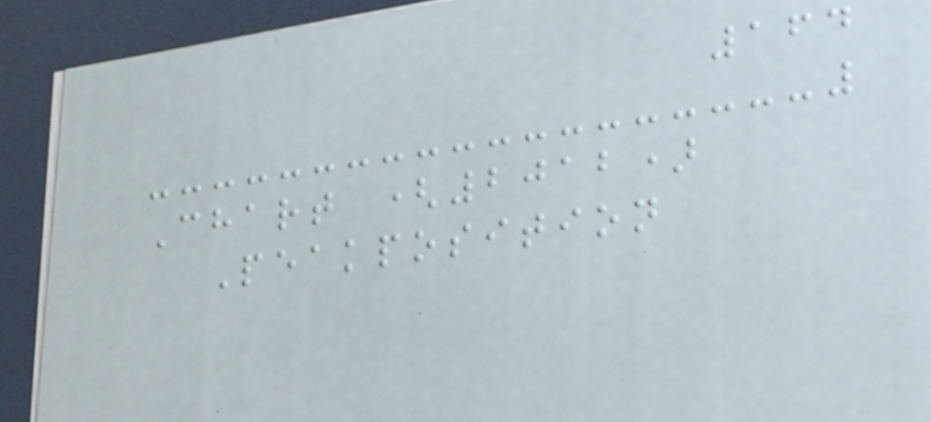164
Chart (2012)
Peakposition
